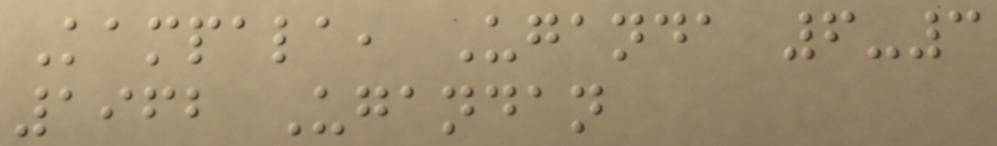Kampala, Uganda 6-3
1962 Ugandan
